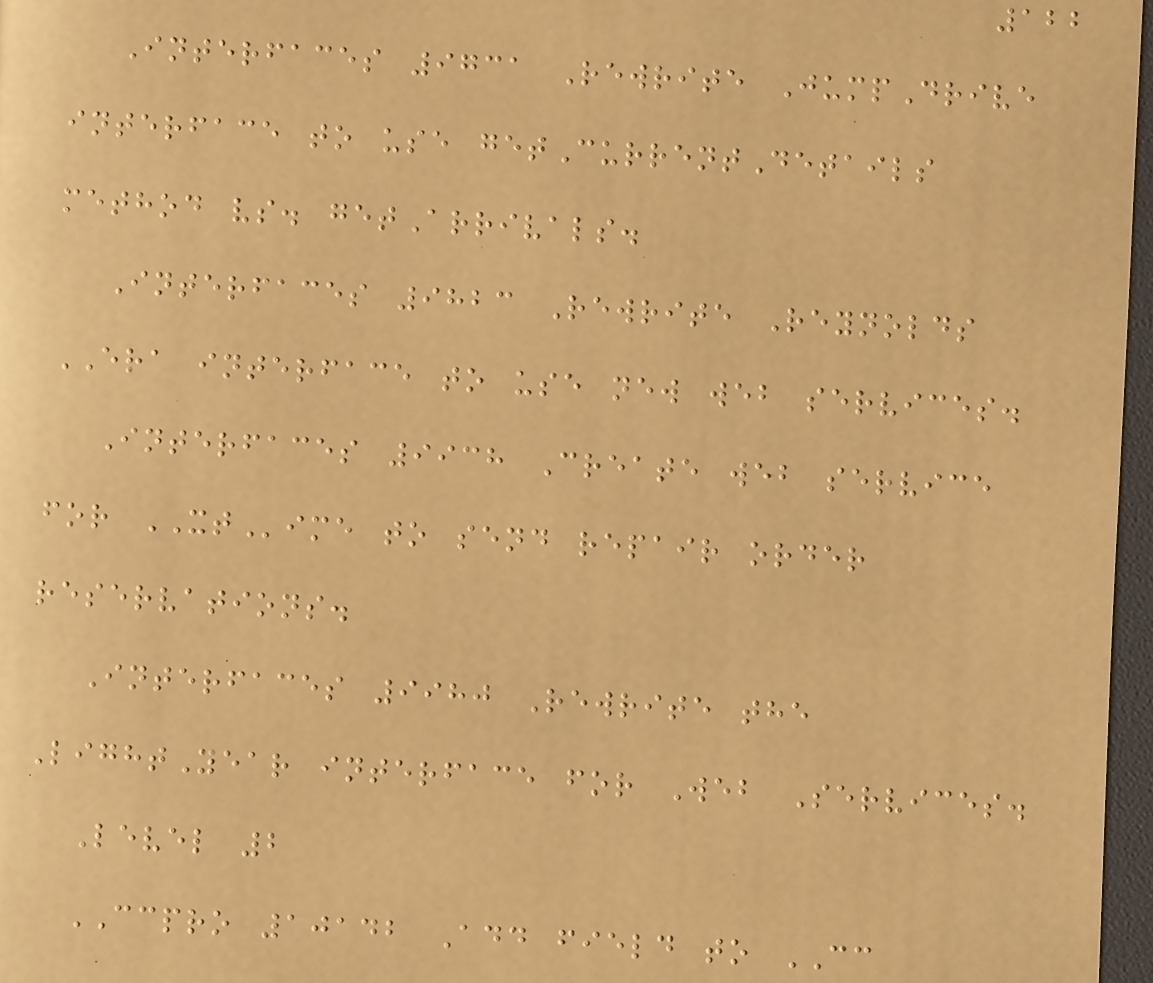122
Interfaces 9731 Rewrite JumpDrive
interface to use getCurrentDetails
method vs. getArrivals.
Interfaces 9823 Rewrite Reynolds
ERA interface to use new web services.
Interfaces 9938 Create web service
for XTime to send repair order
reservations.
Interfaces 9980 Rewrite the
LightYear interface for Web Services.
Level 2
CCPRO 10142 Add field to CC
